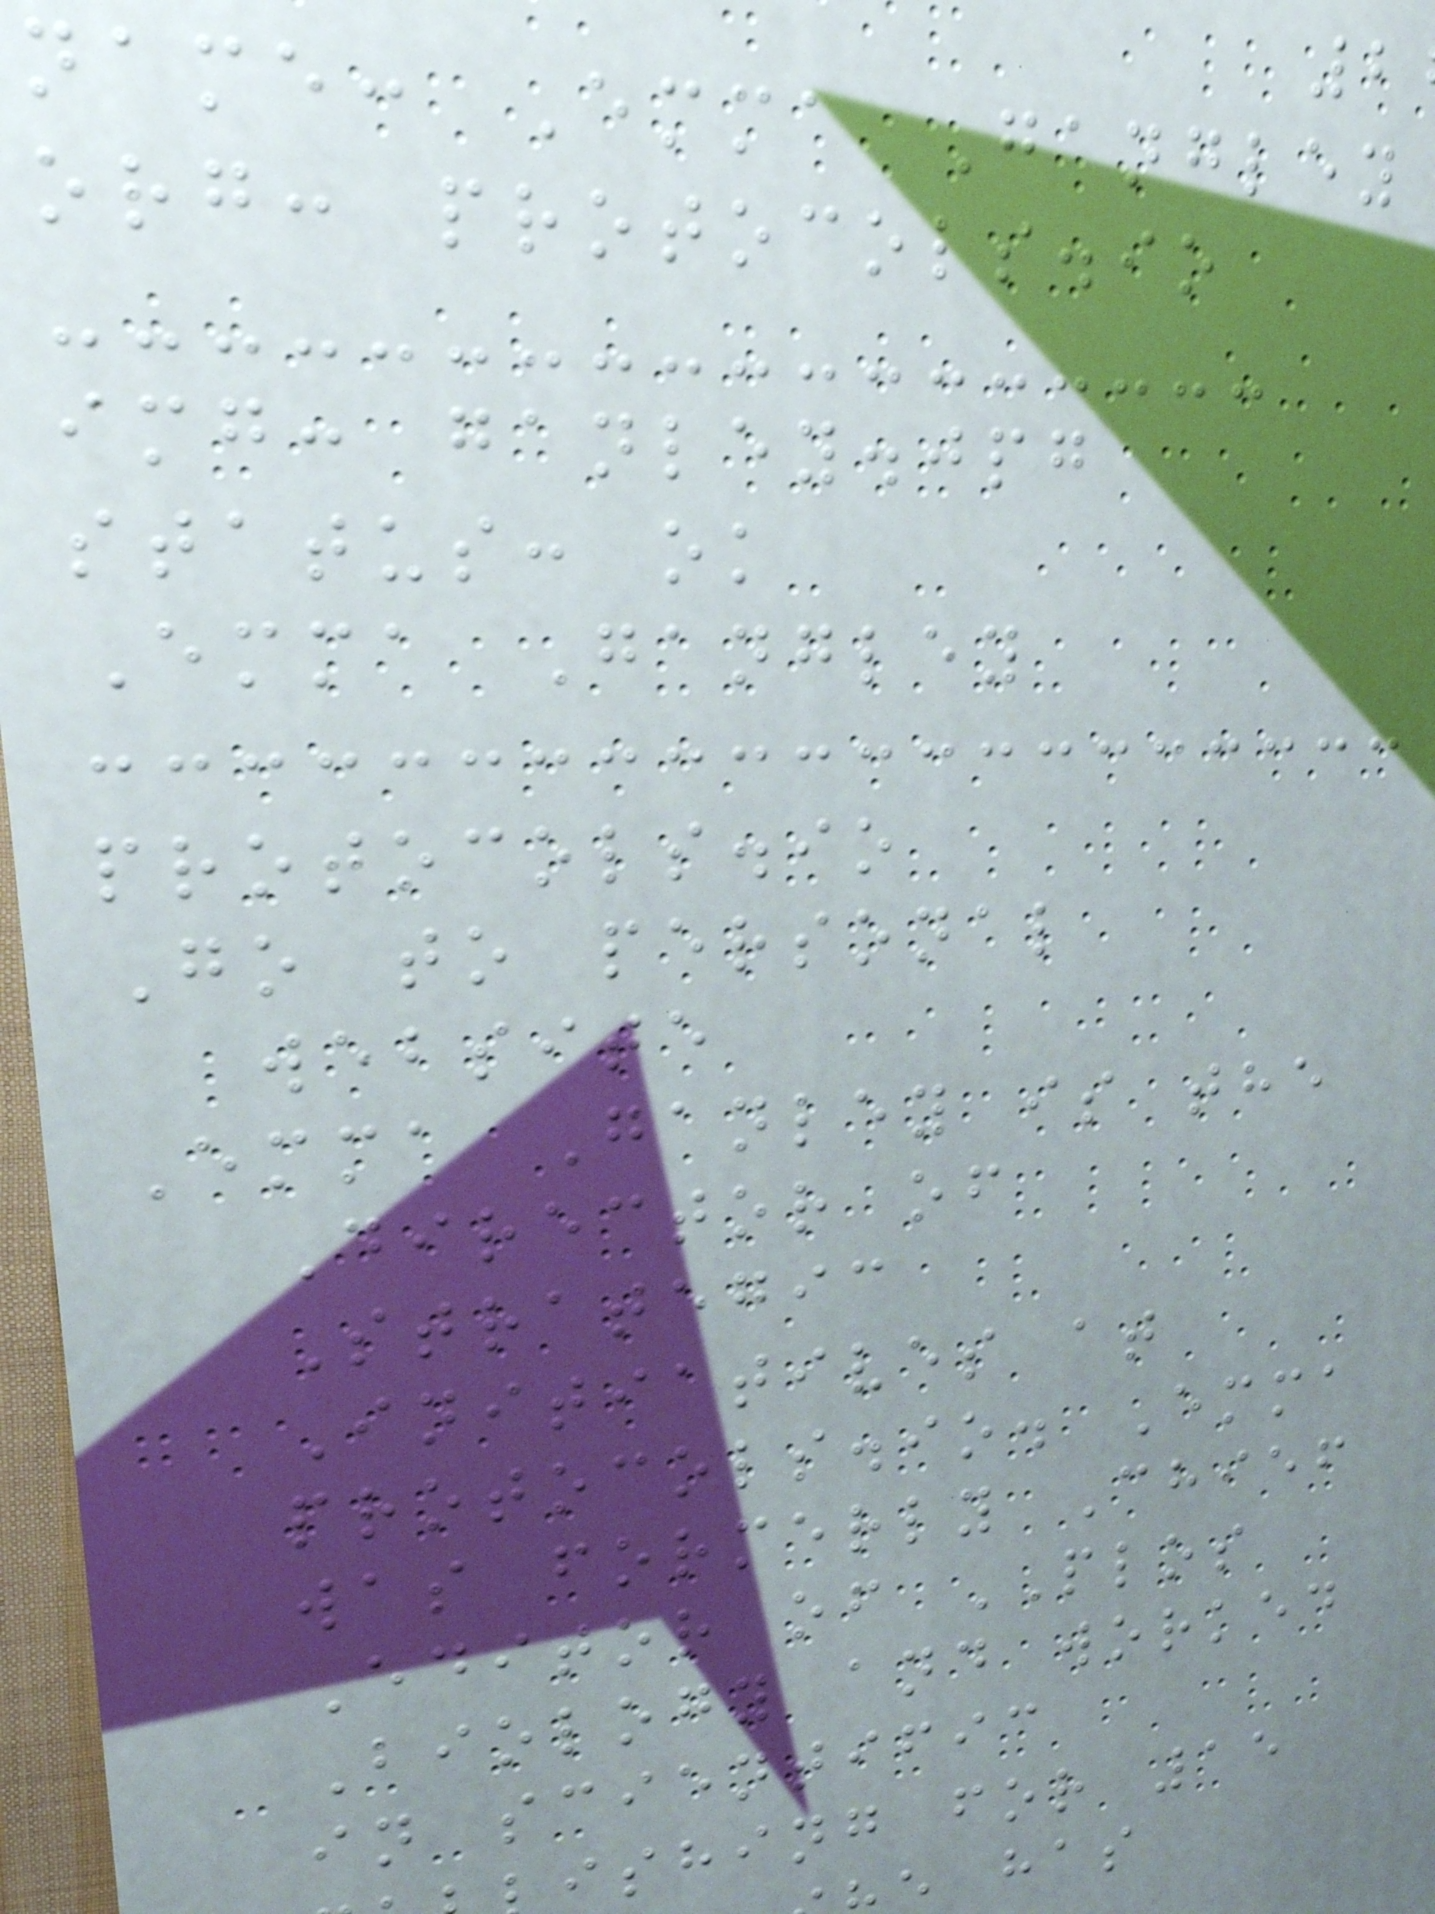name: Emma Gangley
org: protocols.io
img: ganley.jpg
status: ok
Emma Gangley
protocols.io
Go to personal
website
Emma Ganley is the
Director of
Strategic
Initiatives at
protocols.io. Emma
was formerly Chief
Editor of PLOS
Biology and worked
in scientific
ishing for 15
